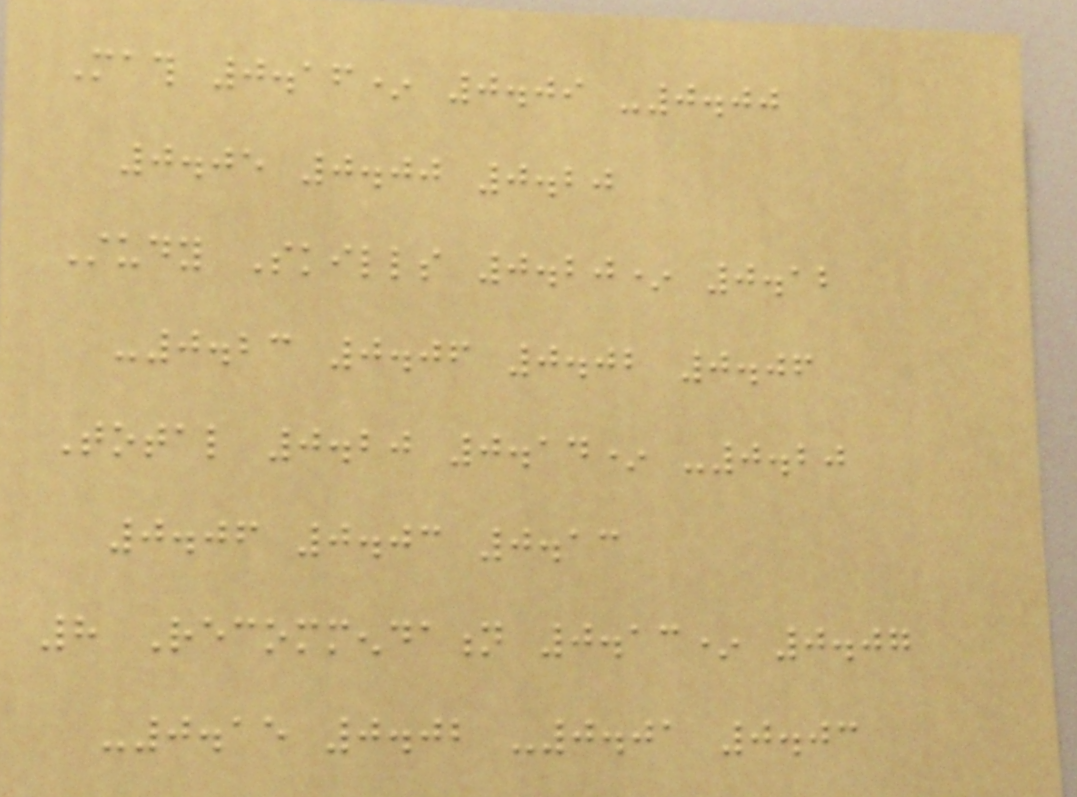Math 0.16* 0.09 -0.00
0.05 0.00 0.20
Study Skills 0.20* 0.12
-0.23 0.06 0.02 0.06
Total 0.20 0.14* -0.20
0.06 0.03 0.13
8 Recommendation 0.13* 0.07
-0.15 0.02 -0.01 0.03
